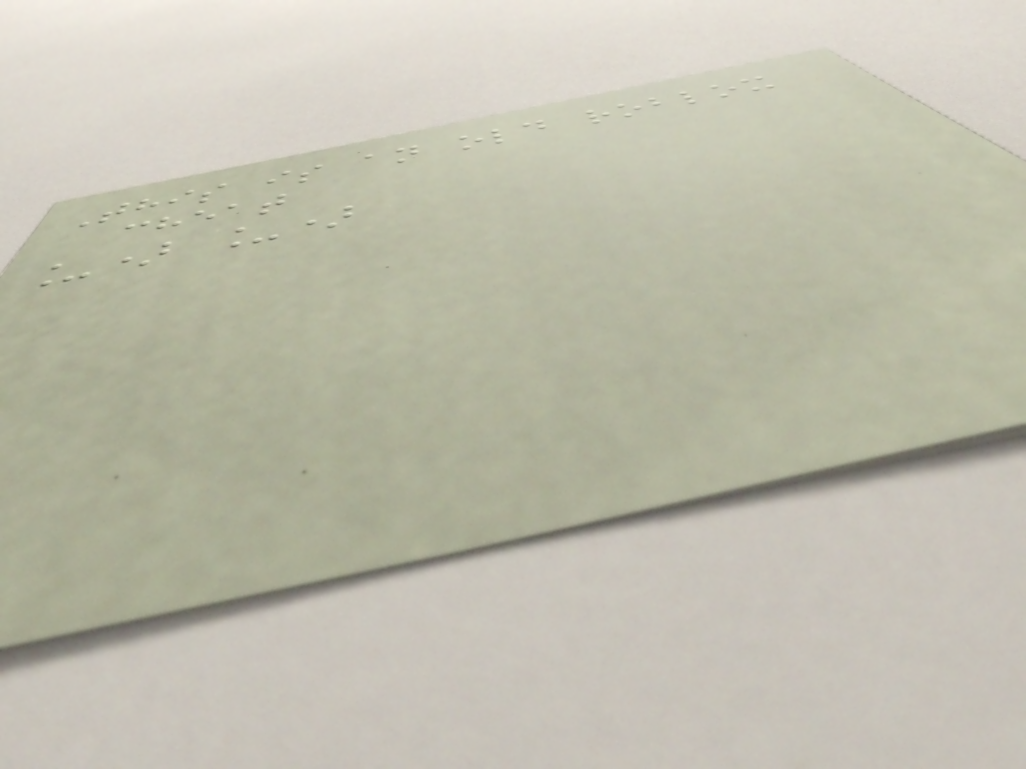This is an old roblox
cheat
_) _)
